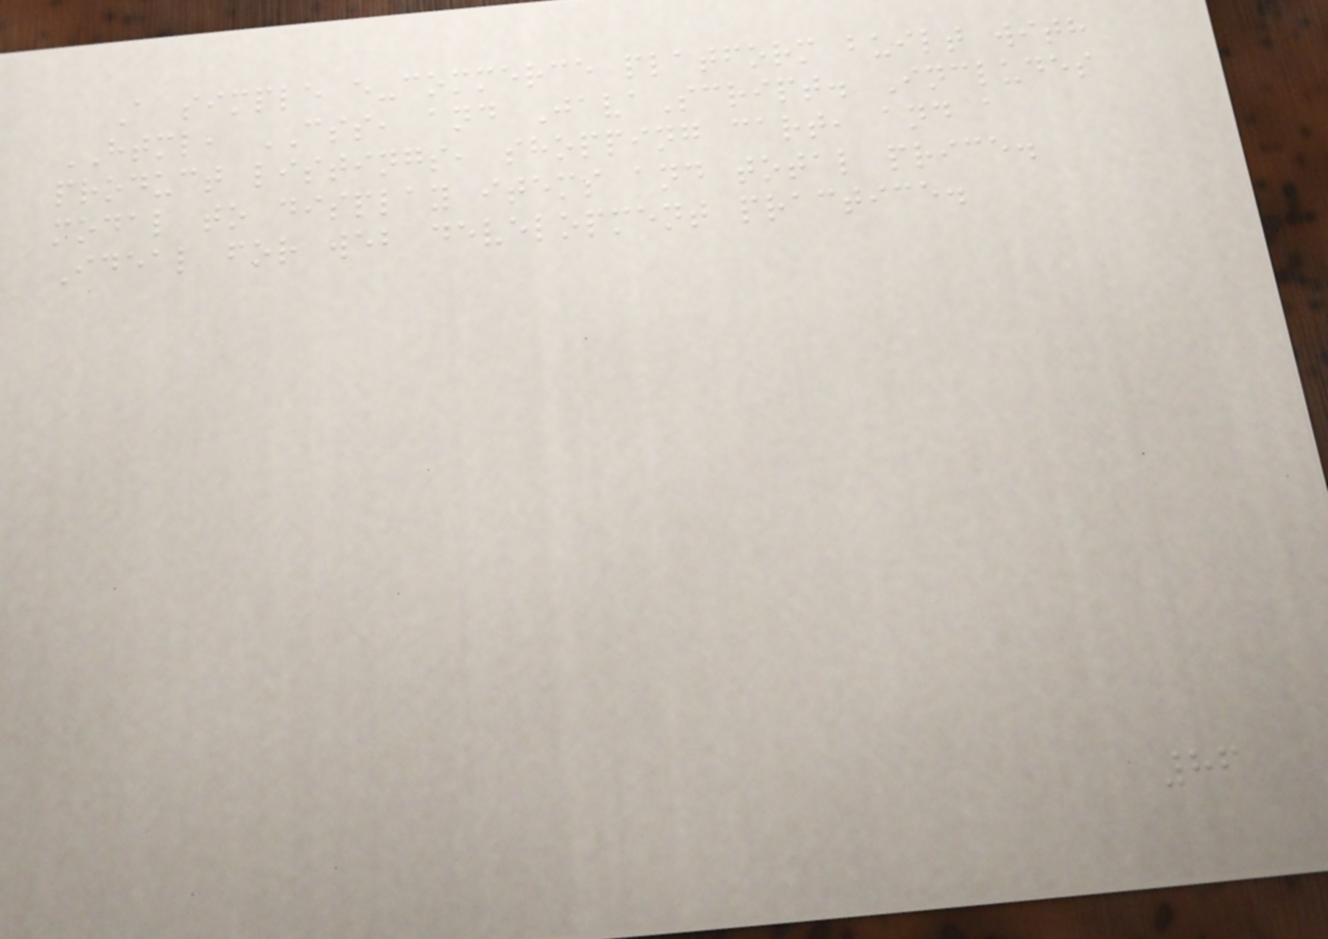A simple e-commerce platform built with
HTML, CSS, and JavaScript. Includes
product listings, shopping cart, and a
modal to display items and total price.
Ideal for web development practice.
86
